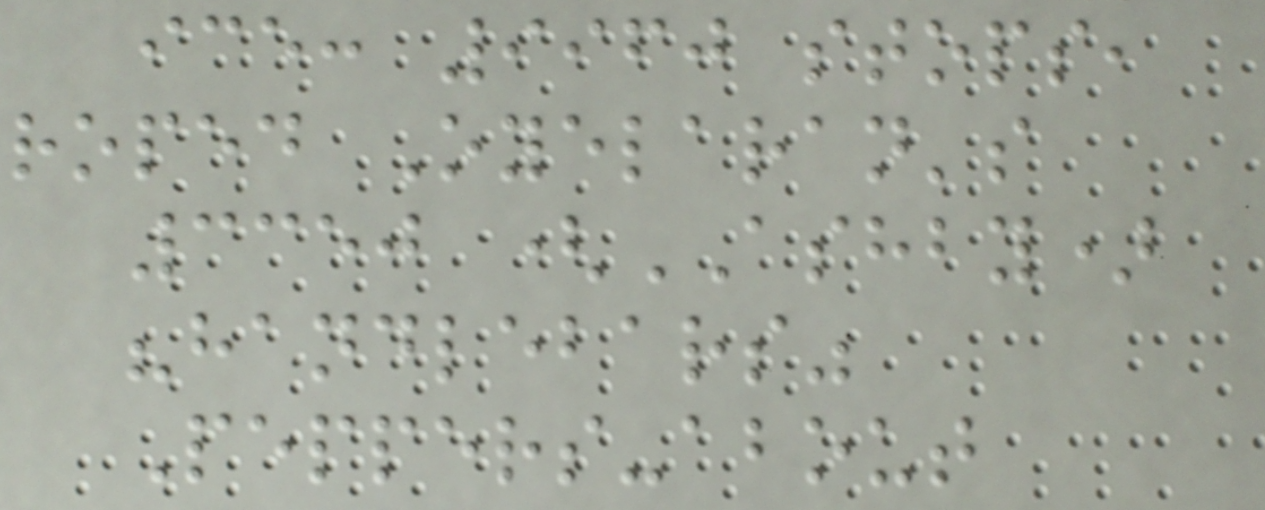ice: 9960 stops,
roped Oyelaran's
3350 (ASHBY)
"handlebars"
Peppers-about
